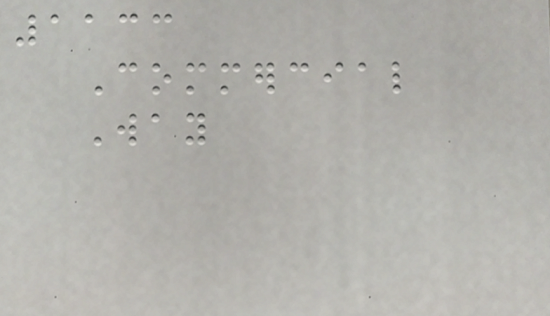1133
Commercial
Way
